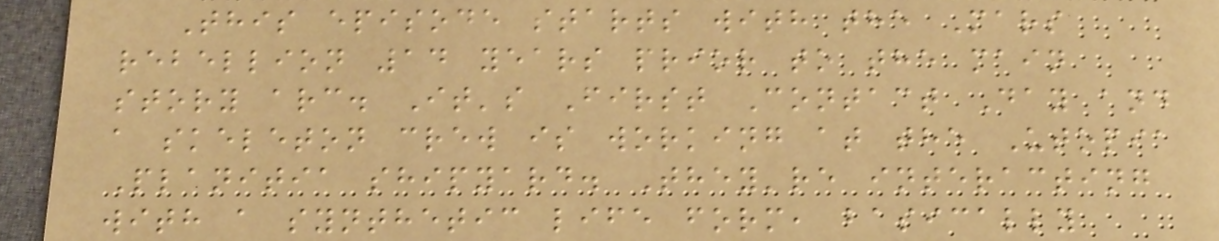This episode starts with the Mars
rebellion 14 years prior to the main
story arc. It's First Contact Day and
a skeleton crew is working at the Utopia
Planitia shipyard. They're interacting
with a synthetic life form, basically
